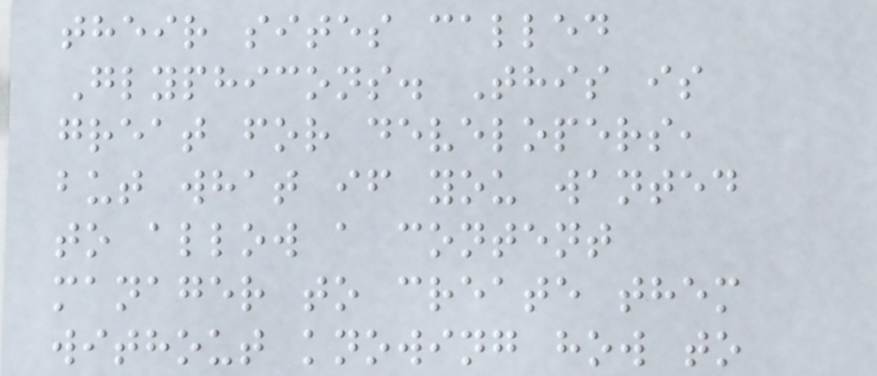their sites called
Glyphicons. This is
great for developers,
but what if you wanted
to allow a content
manager to create them
without knowing how to
